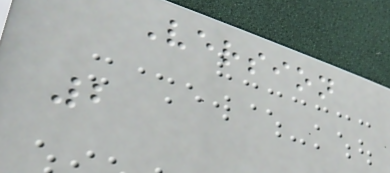Version
2
